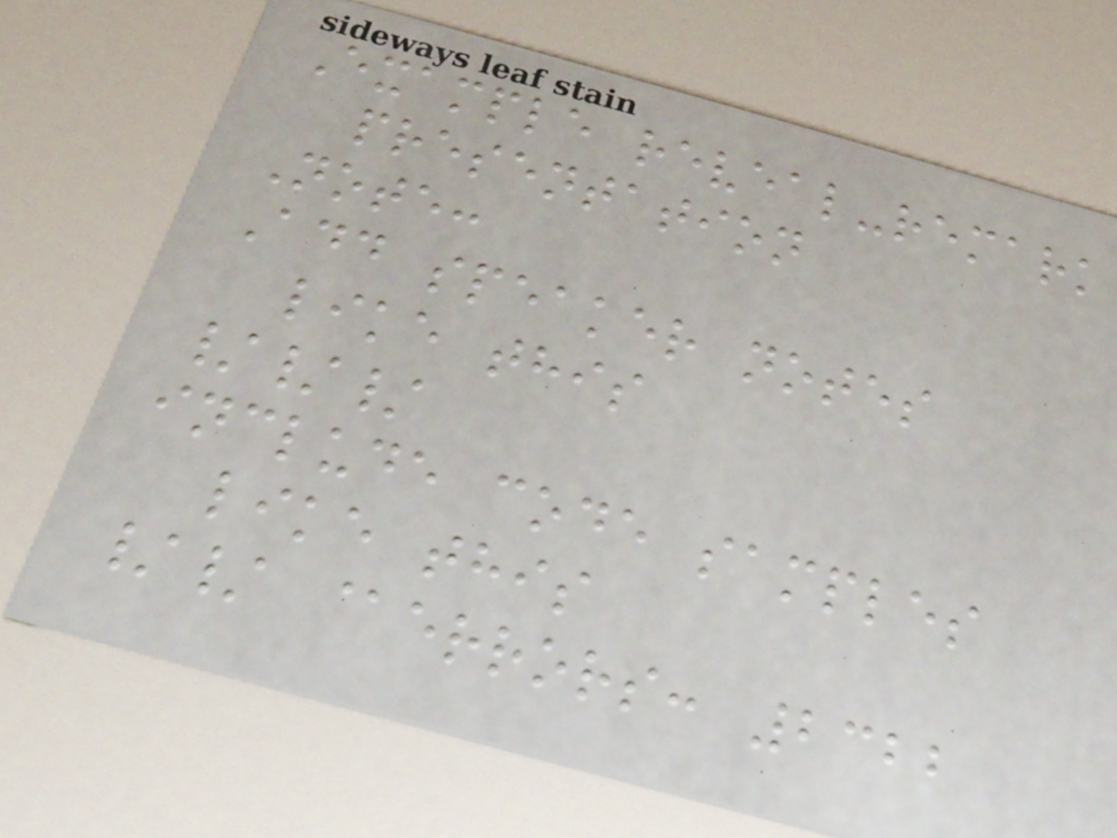Example reveal-remark
presentation
Note:
Add speaker notes
like this
///
include code samples
like this
// @errors: 2322
